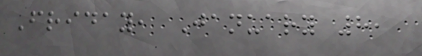Friday, January 8,
